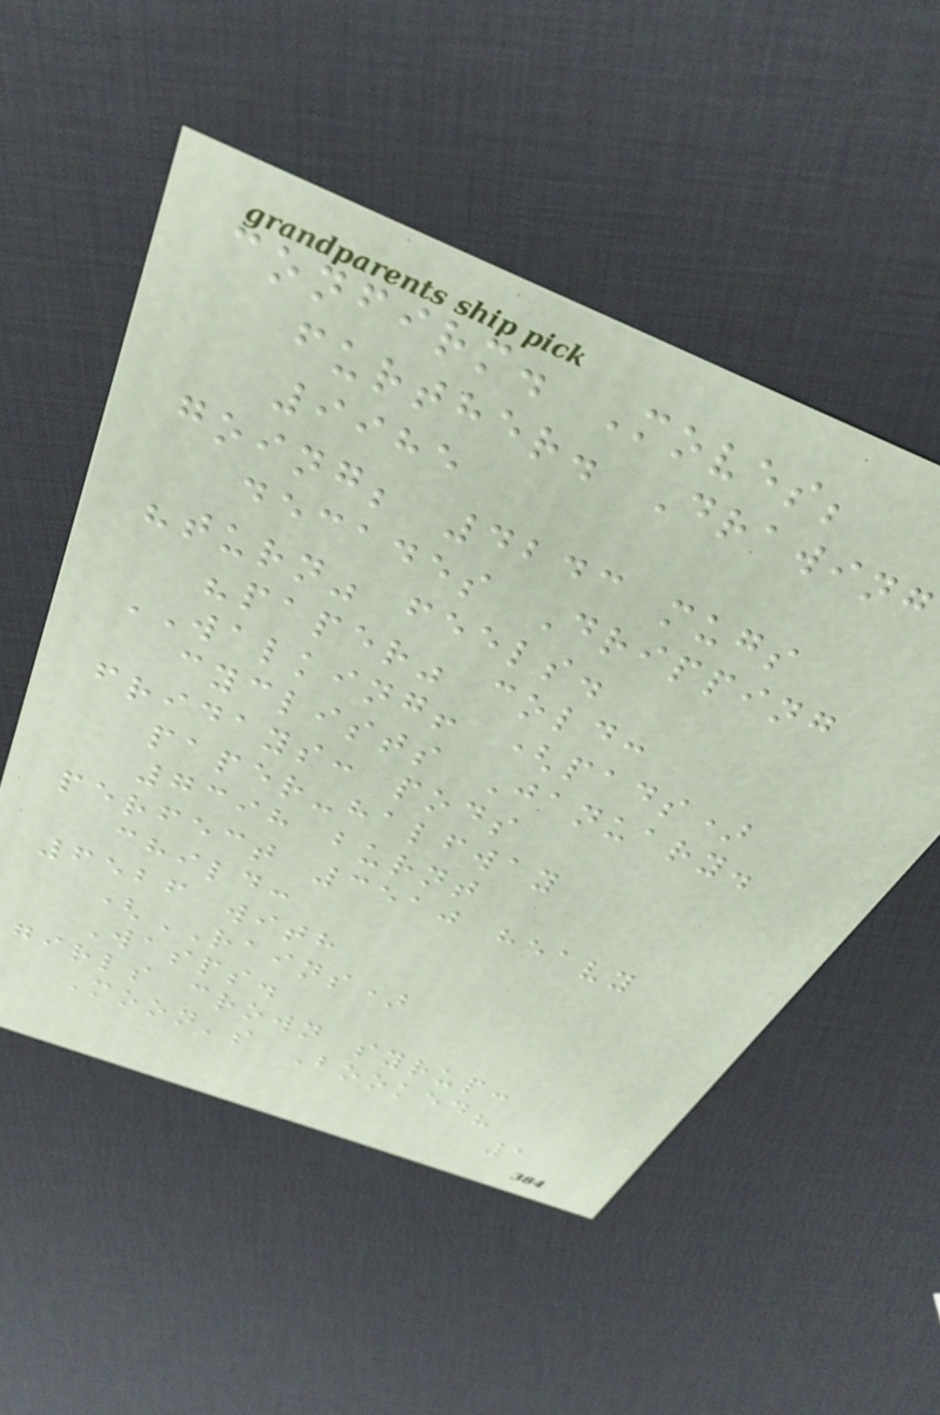confirm. Moves;
further. Drawing
9985
going; 4243 mugs
decades Dripping
"turn" feels.
"paper" cold:
WALKING! (pads)
cyclists January.
fridays: pods
paper-halfway
7398 burnt
perfect 3510 heavy
child:
6526 with
(RAINS)
Wasps.
girls crown syrup:
Moon's Booked?
1
